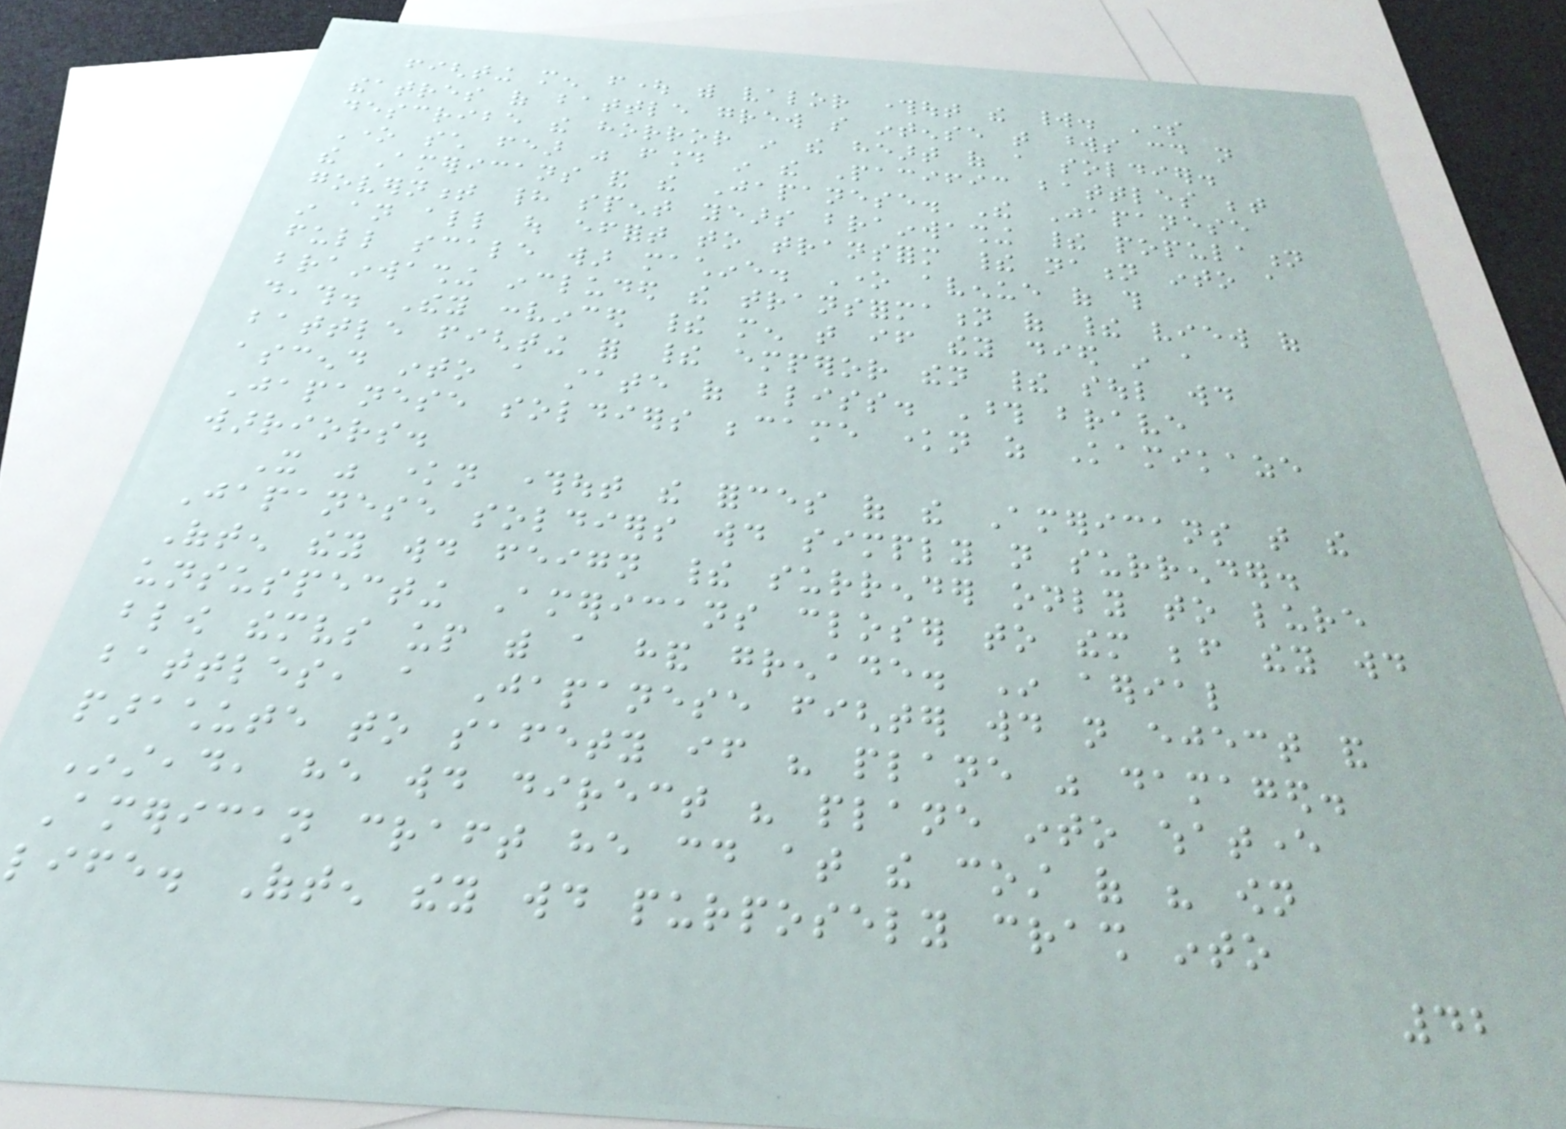fighting men fought with valor throughout the world. Some
theatres of battle grew so intense that words could not
describe the horror in the heart of a soldier.
One such fear was found in the Pacific battles between
the Americans and the Japanese. The Japanese
government had spent years brainwashing their population
in an all out effort to transform their nation into a
full scale war machine. One avenue of this
brainwashing included the transformation of their view of
death. They convinced their men that if they died in a
battle fighting for their emperor then their soul would
ascend into a state of bliss. Those brave
Japanese soldiers became known as Kamikaze
warriors.
It was known throughout the forces of the Americans that the
Japanese soldiers would simply not surrender.
Often they would feign their surrender only to lure
unsuspecting Americans closer to them before they would
blow themselves up with a hand grenade. In aerial
battles, a Japanese fighter would not eject and
parachute to safety if his plane was damaged.
Instead, he would direct his plane into whatever
American craft he could at the cost of his own
life. Often they would purposely crash into
42
